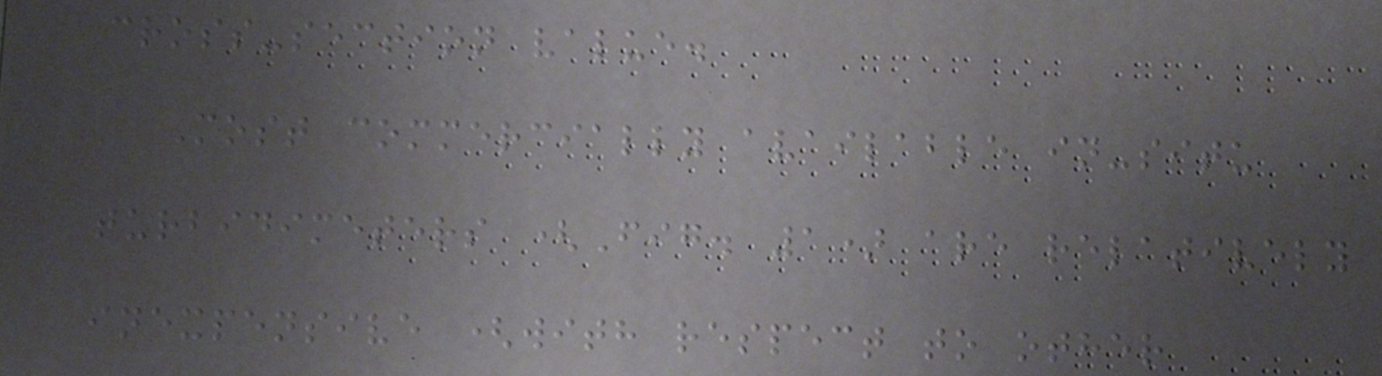cross-section value.
Most commercially available in-situ
turbidimeters (Fig. 1) are relatively
inexpensive (with respect to other
